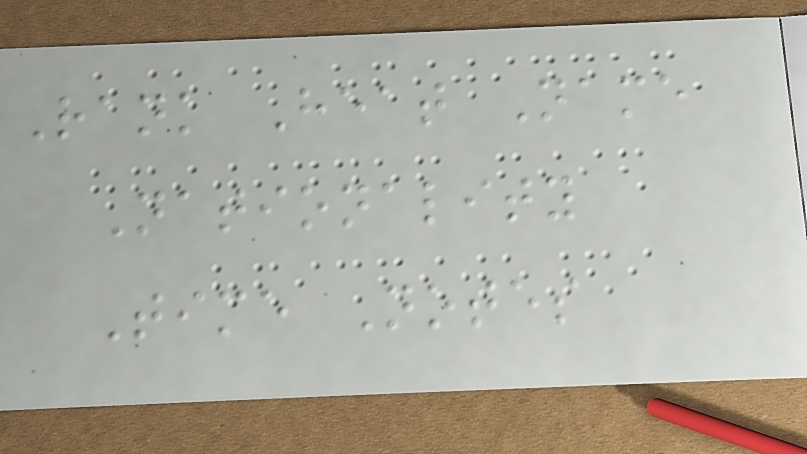Rank Heat Name
Nationality
Time Notes
